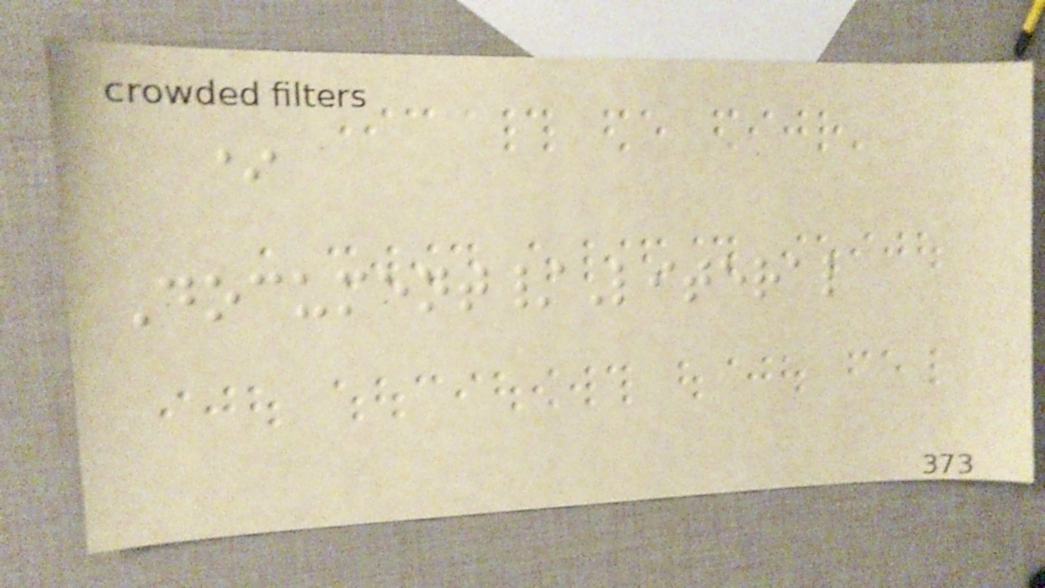*
Document/Literal
